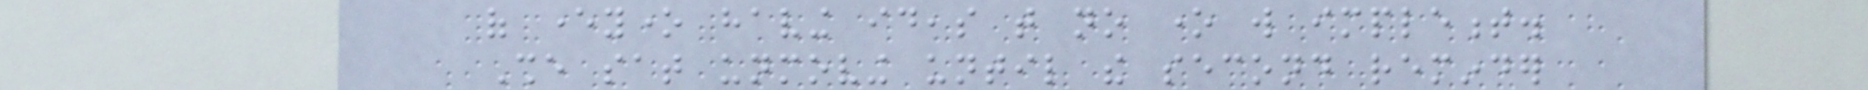of everyone having ideas that no one will implement.
She sat unmoving until the second reminder
